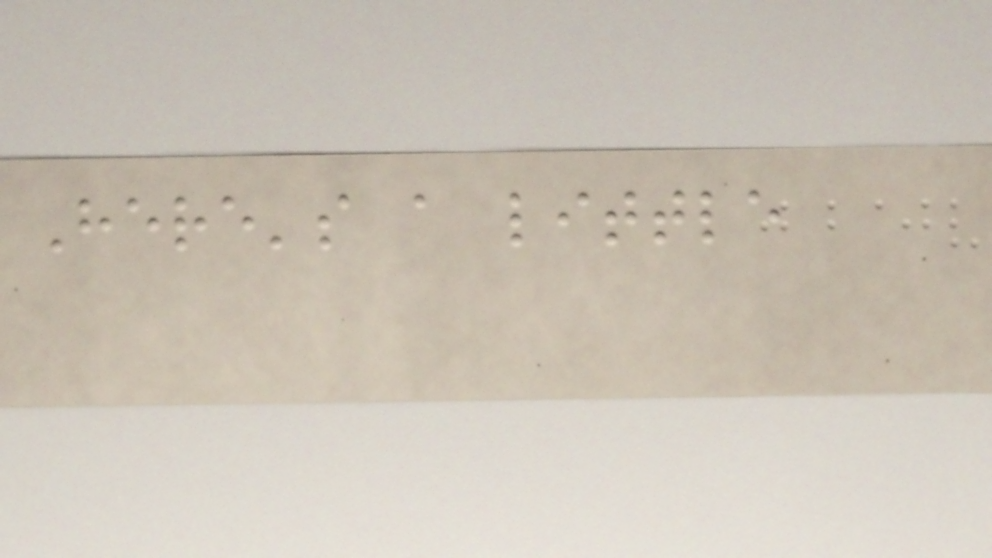Here's a little
